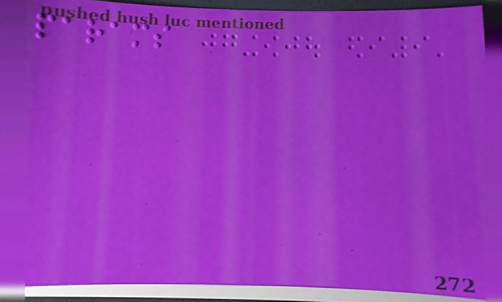params
